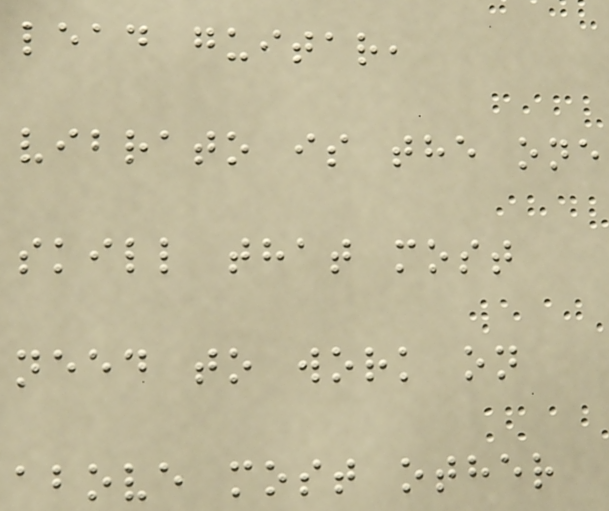lead guitar,
vibrato is the one
skill that most
need to work on
above most other
